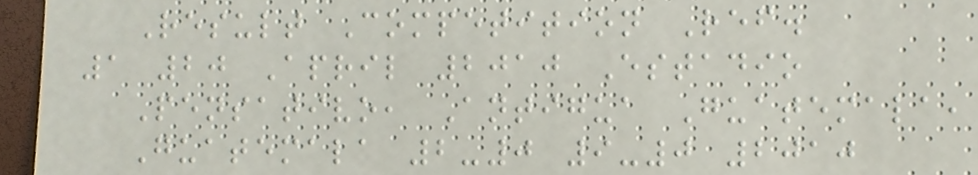Result Competition Ref.
1 20 April 2010 Estadio
Pensativo, Antigua Guatemala,
Guatemala 2-0 9-0 2010
